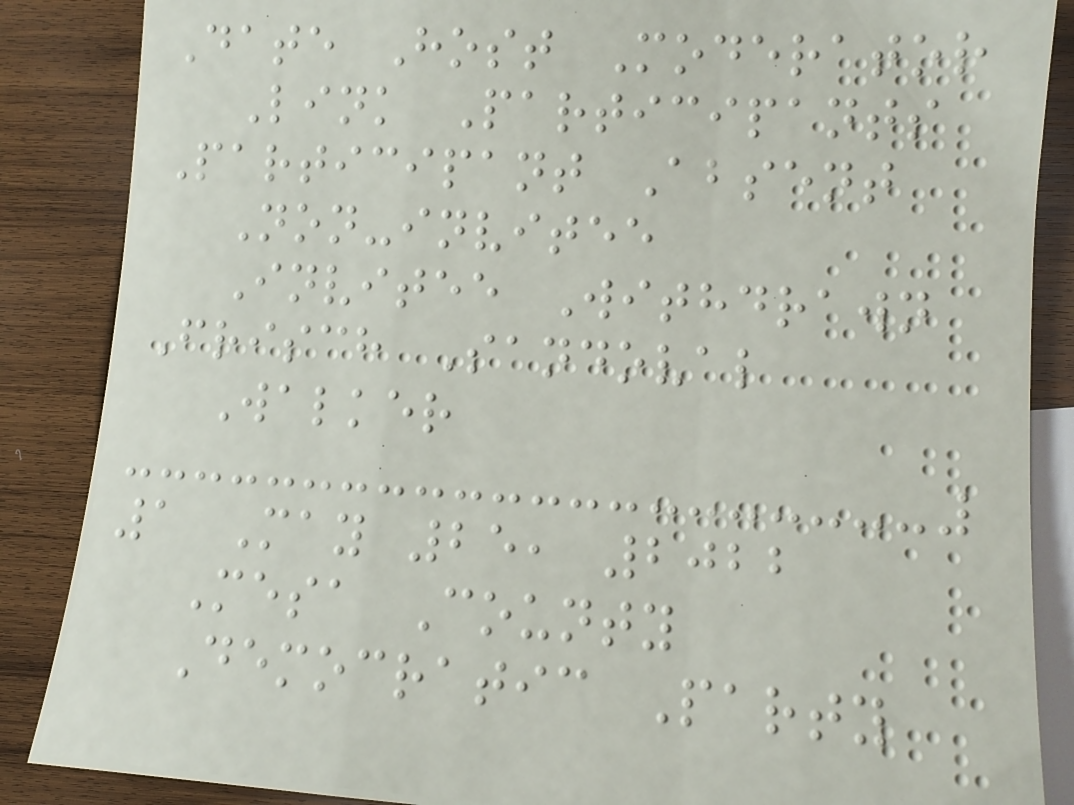Date Host Moderator
Link Participants
Participant Absent
Non-invitee
Invitee Withdrawn
Frisch Sandoval
Walker
1 May 25, 2022
Mesa County
Democratic Party
